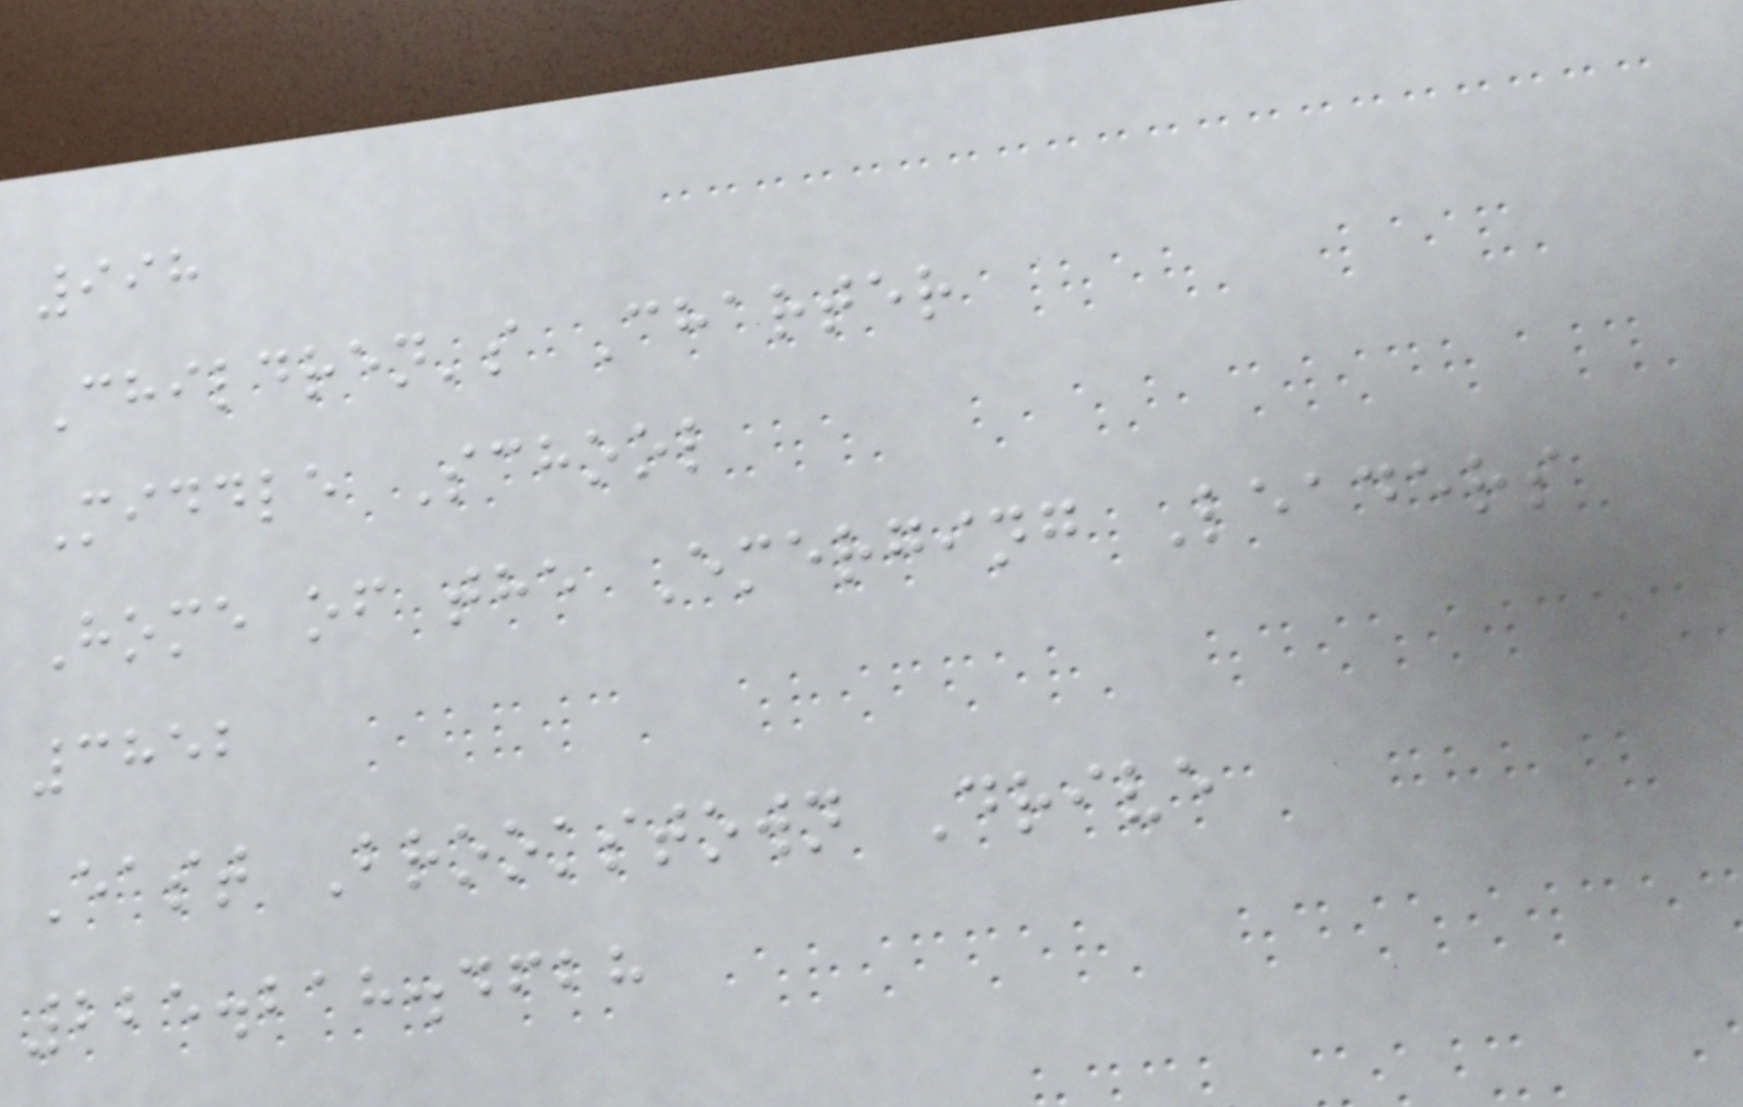998
Children's Charter
Middle School
Home of the Emerging Leaders
3852
East Brookstown Drive
225.218.4628
